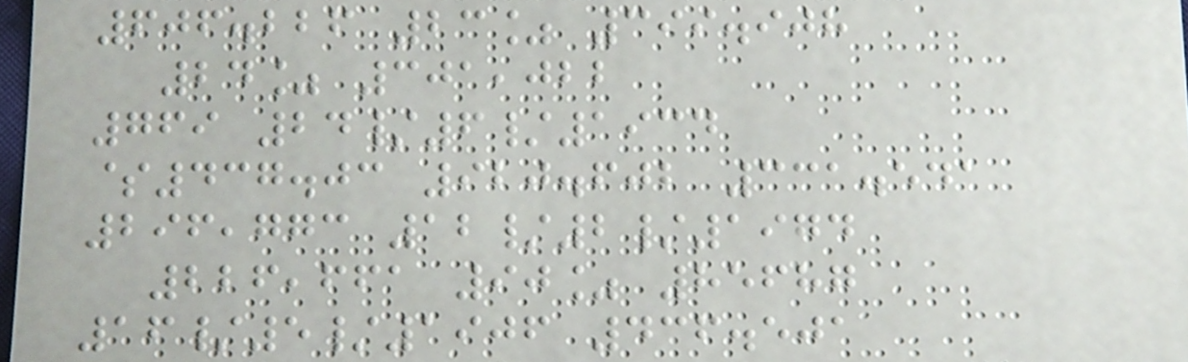606.226 23% 399.908
24% 301,022
769 24/6/1934
$437.03 920.602 331.541
296,773 12/2/1974
226,661 90% 85687
16/5/1906 436.501
